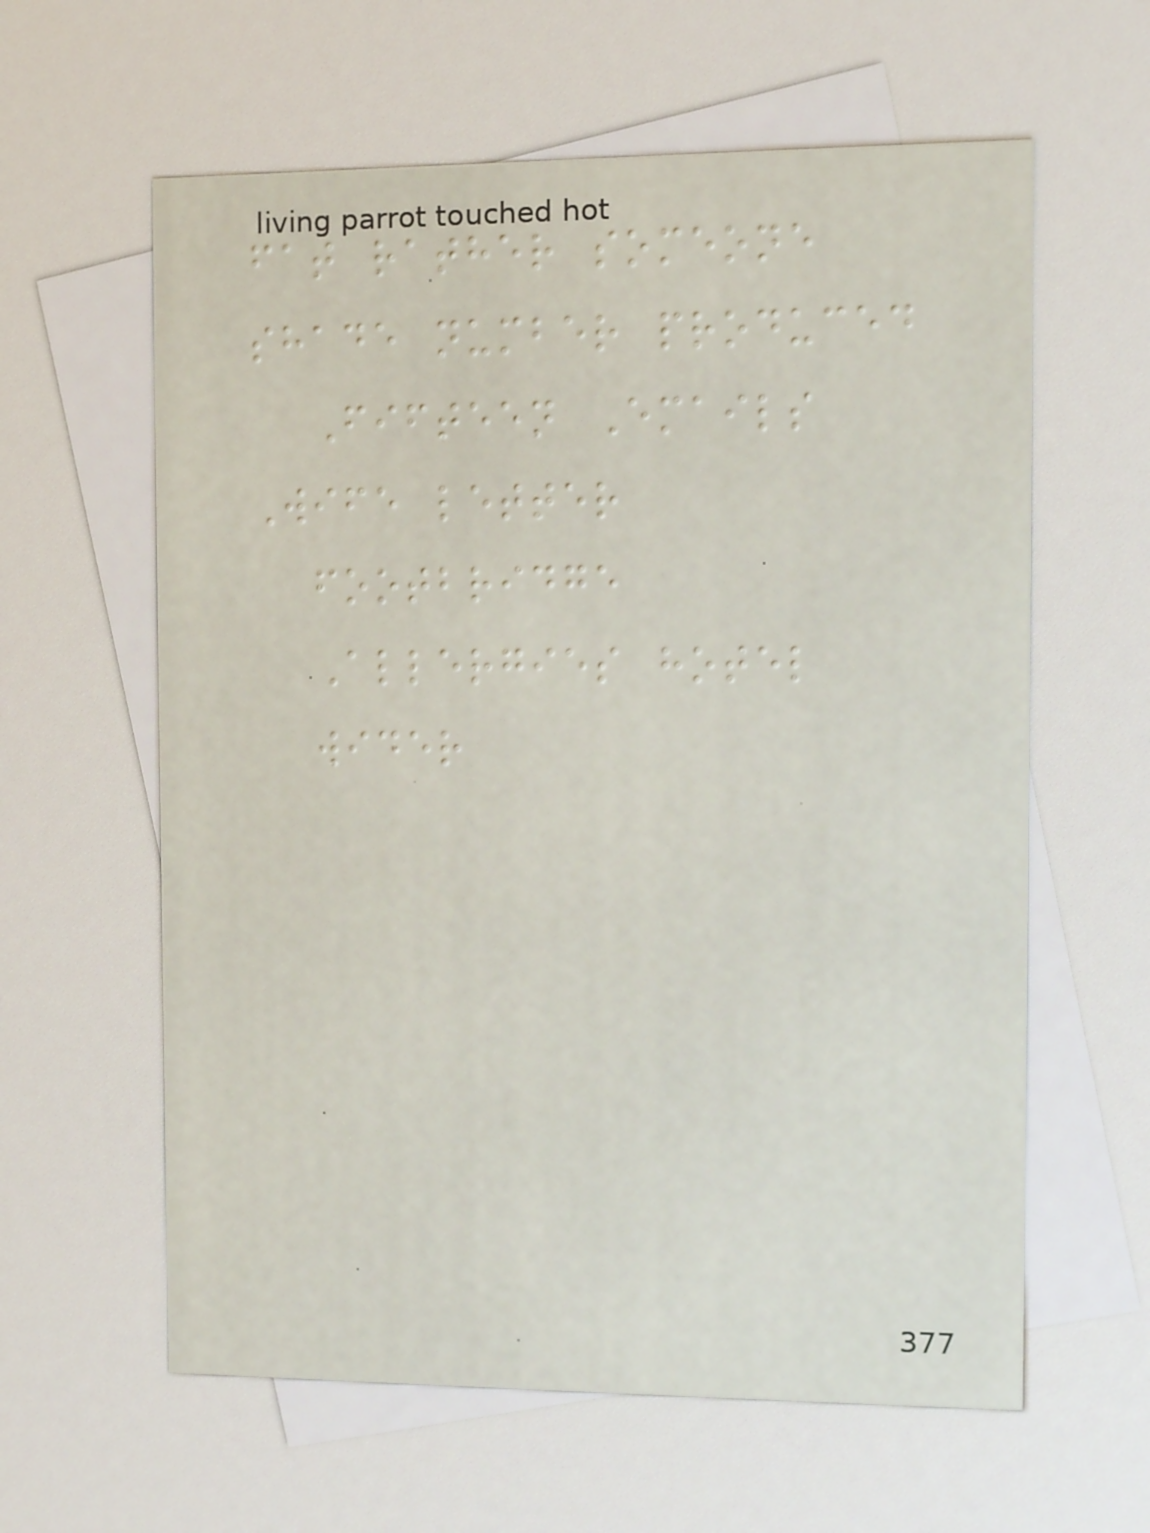fat rather someone
shade number produced
Fifteen Emails
Wife letter
footbridge
Allergies hotel
wider
